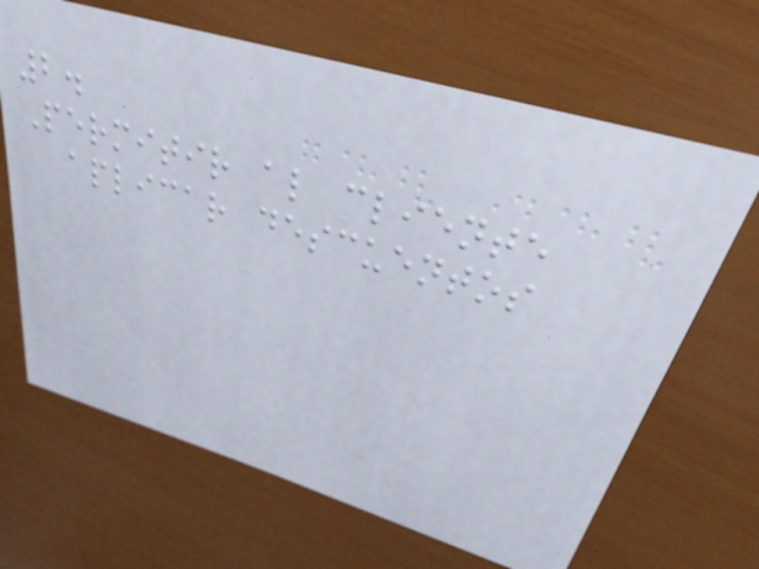2.
Permitir al cliente
aplicar descuentos
